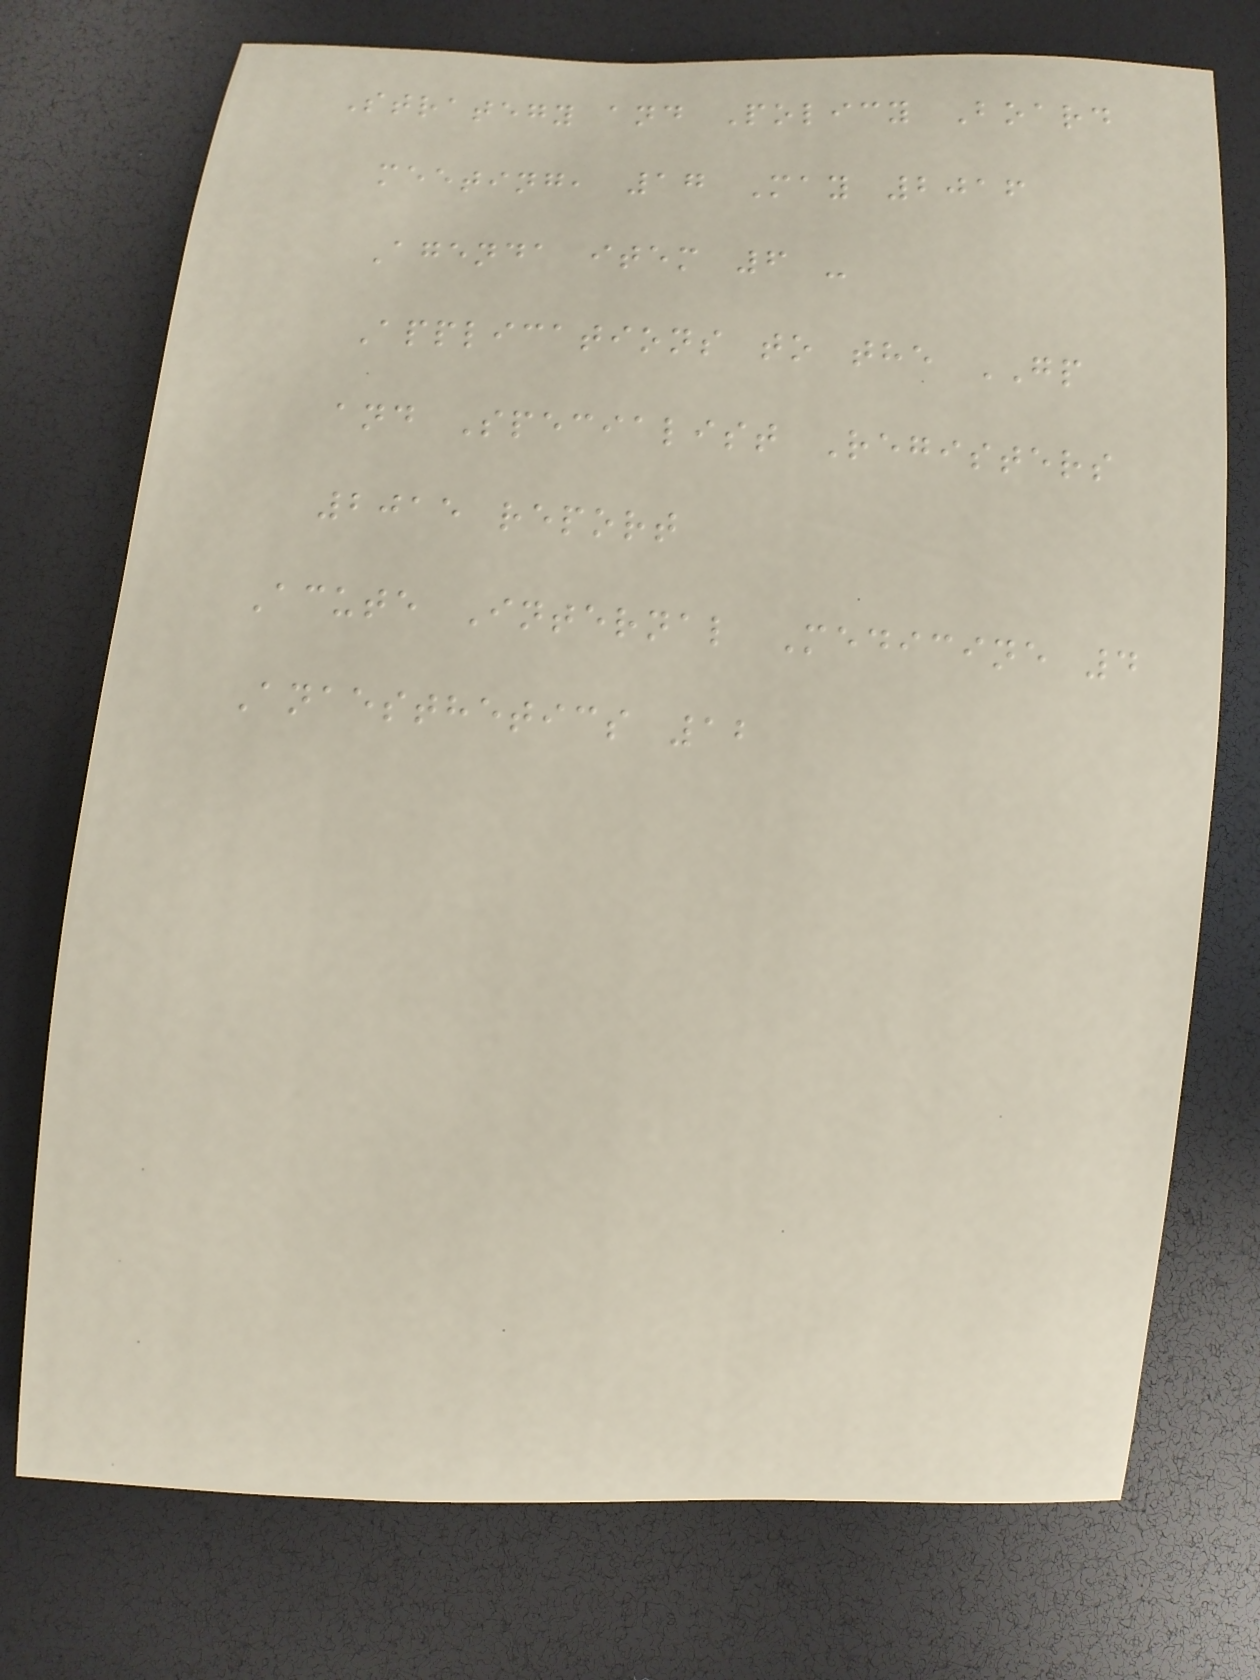Strategy and Policy Board
meeting, 17 May 2016
Agenda item 6 -
Applications to the GP
and Specialist Registers
2015 report
Acute Internal Medicine 4
Anaesthetics 12
